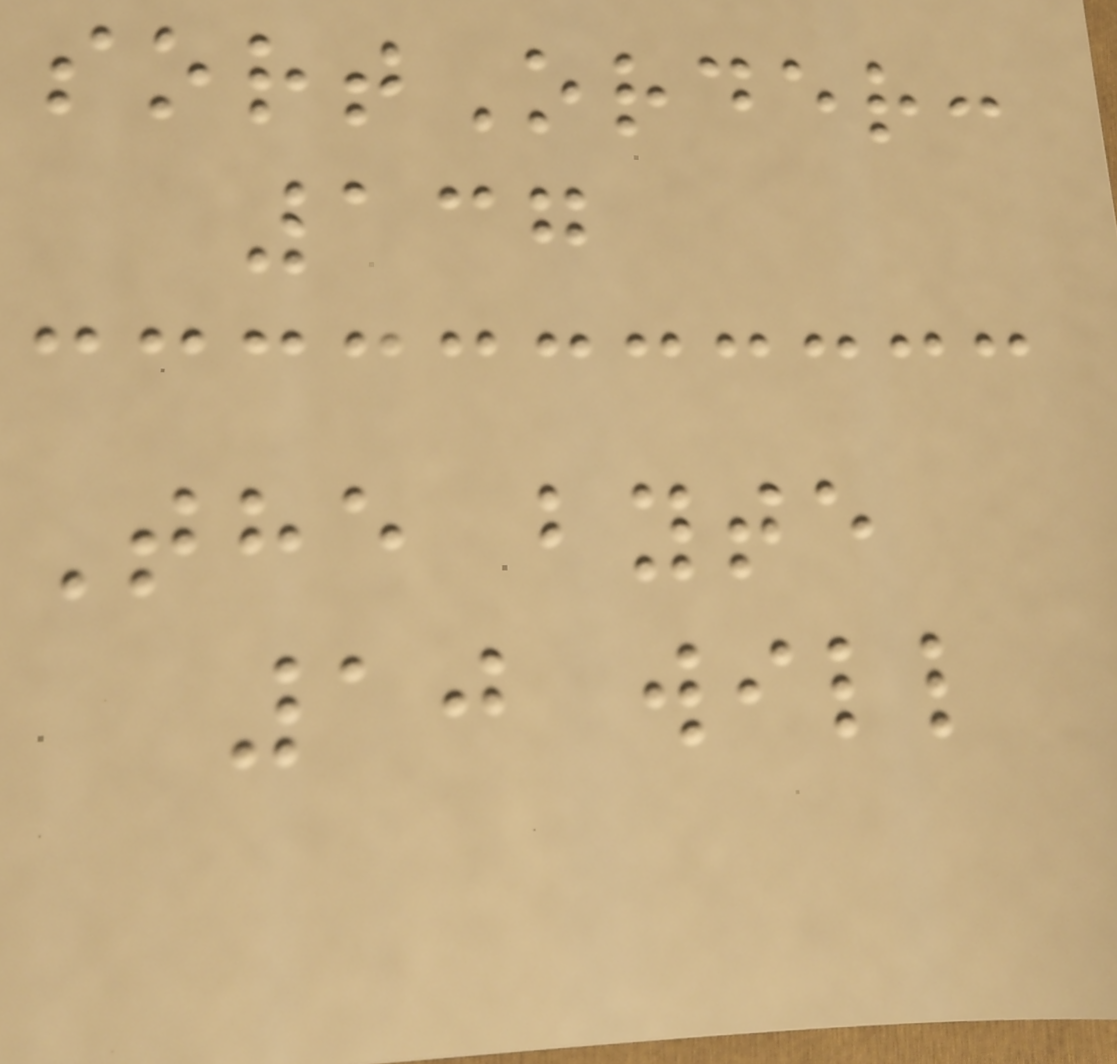sortOrder:
137
The byte
10 will
